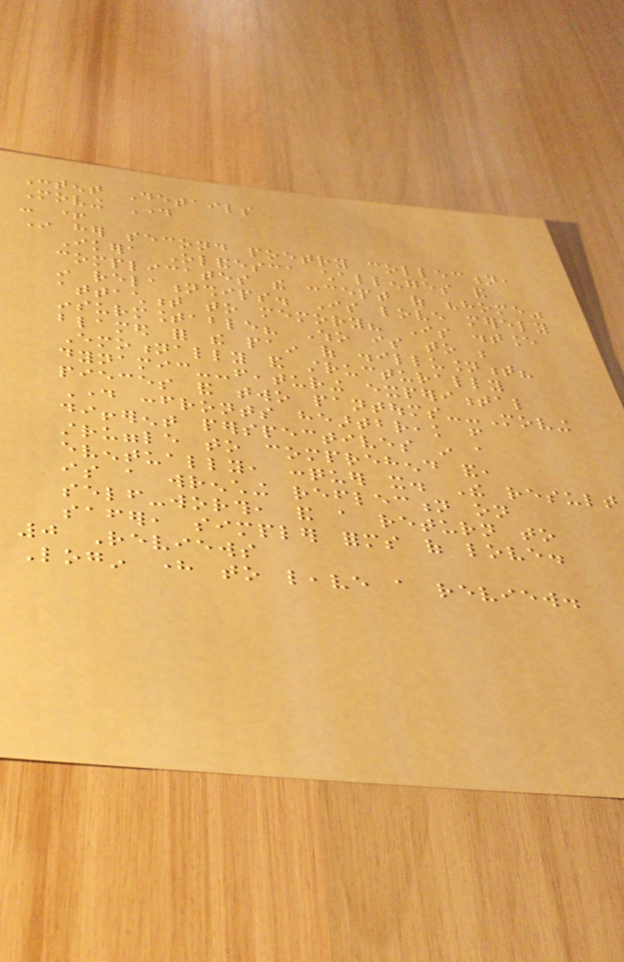Content Details
Moving Day
- +
In her second poetry collection,
Ikera Olandesca challenges and
complicates the concept of "home"
in relationships. Is love merely
attachment to memory? Is distance
insurmountable? Who is to be
blamed for the pain of disillusionment?
Emotionally and structurally
dynamic--featuring experimental
pieces and two pantoums--Moving
Day confronts heartbreak from
different perspectives in a
struggle to comprehend and,
eventually, conquer it. The result
is a wrenching reflection on
self-worth, and a return to
safer, simpler forms of love.
0 Reviews
Login here to leave a review.
